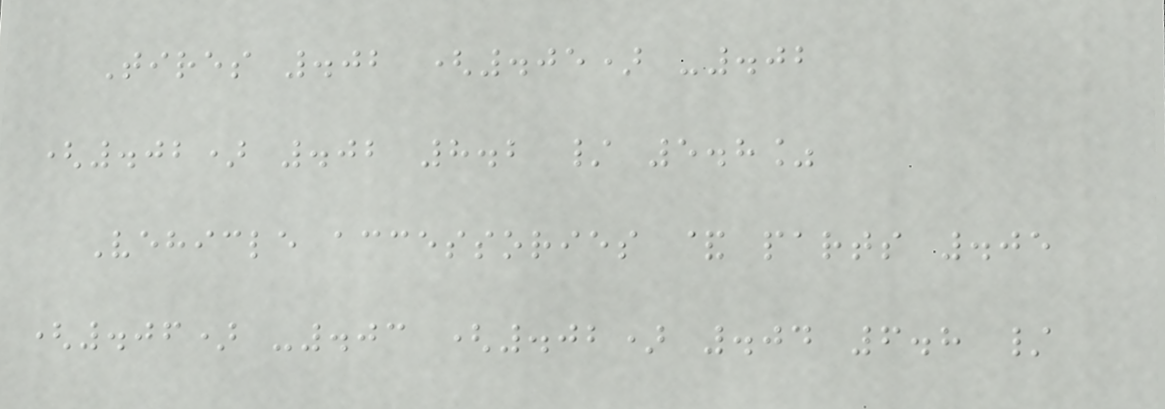Tires .02 (.05) -.02
(.02) .02 8.2 / 5.8%
Vehicle accessories & parts .05
(.06) -.03 (.02) .04 6.8 /
